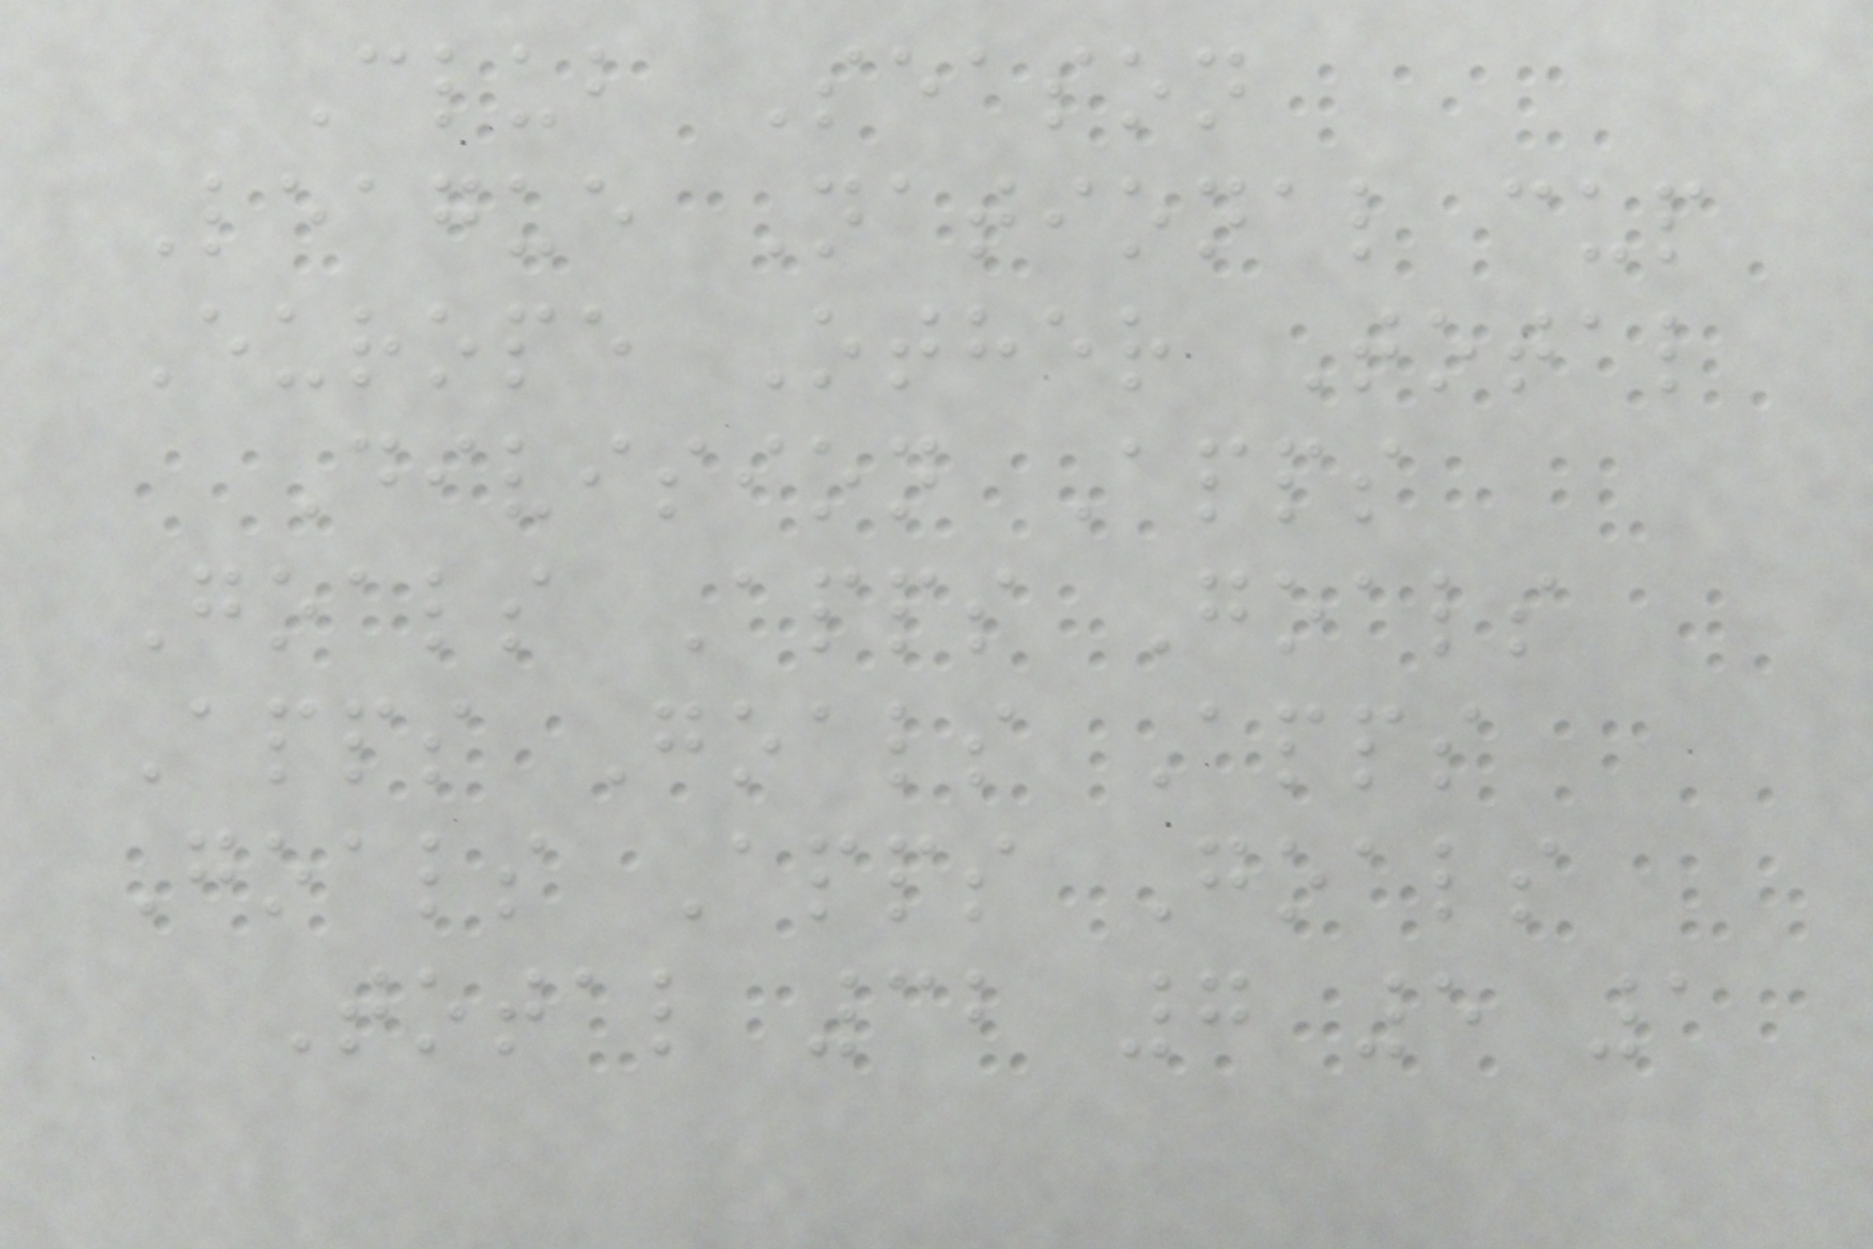Club Season
League National cup
Europe Other Total
Division Apps
Goals Apps Goals
Apps Goals Apps
Goals Apps Goals
Total 32 7 5 1
